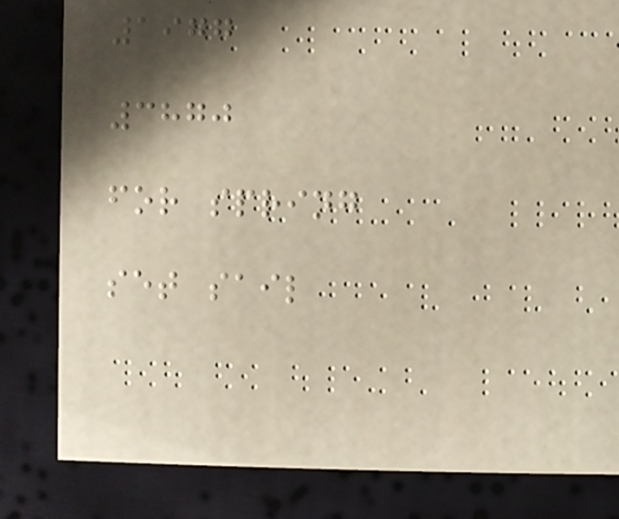1977
3870
for spring
set sail
